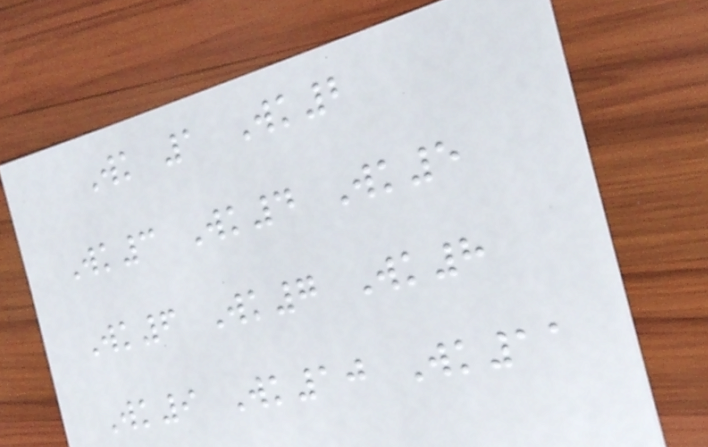Wk 1 Wk2
Wk3 Wk4 Wk5
Wk6 Wk7 Wk8
Wk9 Wk10 Wk11
